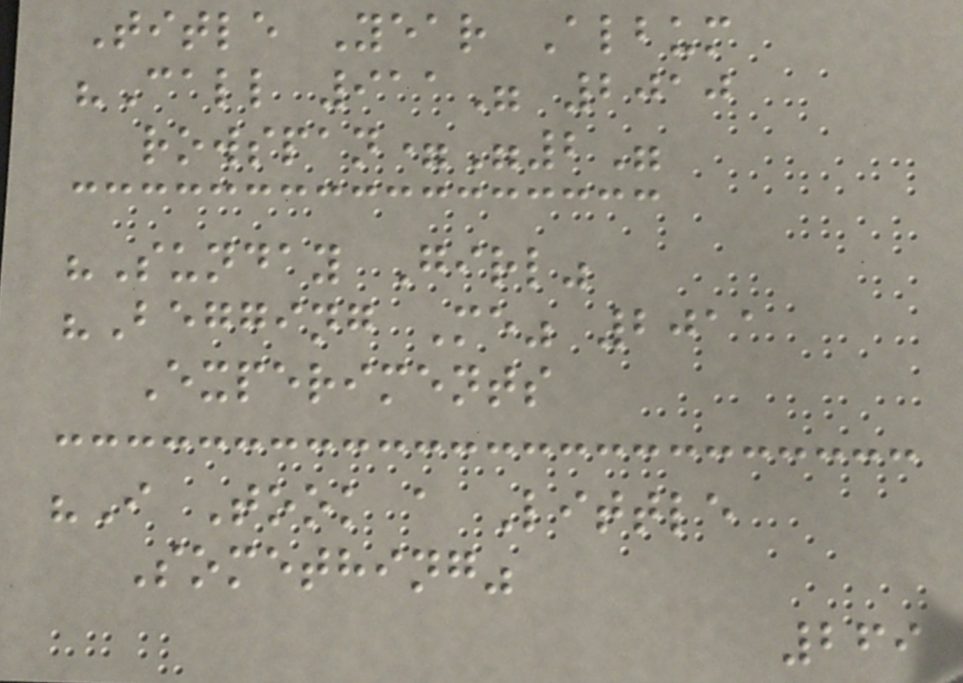Title Year Album
"Call 911" 2010
rowspan="2"
"Sunday Girl"
"Begging Me" 2011
Experiments
"I Took a Little
Something"
269
